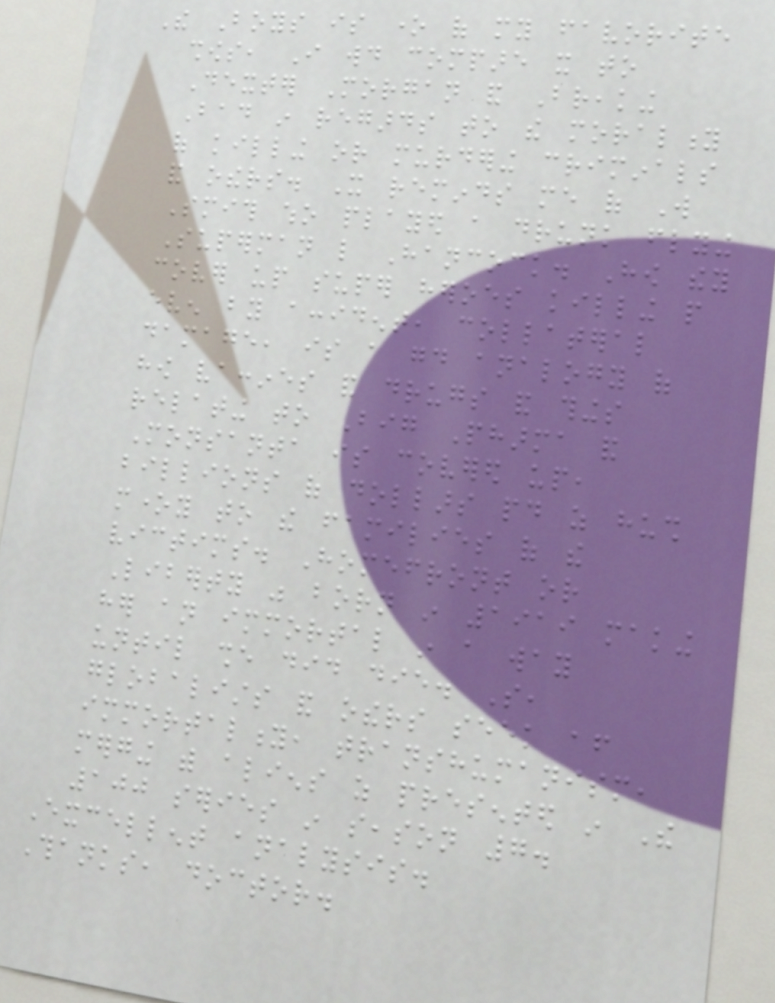The Boys is one of my favorite
shows, I would compare it to
Dexter Morgan and Breaking
Bad in regards to the morality
of killing or murdering criminals
and others. It reminds me of Will
Smith who played a drunk flying
Superman like Hancock. How they
cover up super heroes killing people
even by accident, collateral
damage, is a good analogy of
how vaccines and drugs and things
relating to Big Pharma and
Monsanta is covered up,
billions of dollars paid as hush
money to the families of the
victims. Homefront or
Liberty was born in 1919 making
her an immortal in a way
until she did die. So,
globalists and others seek after
immortality, transhumanism,
merging with aliens as presented in The
100 series in season 7.
Excellent analysis.
Thanks, doctor.
